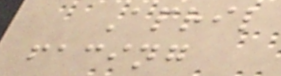April
facing
